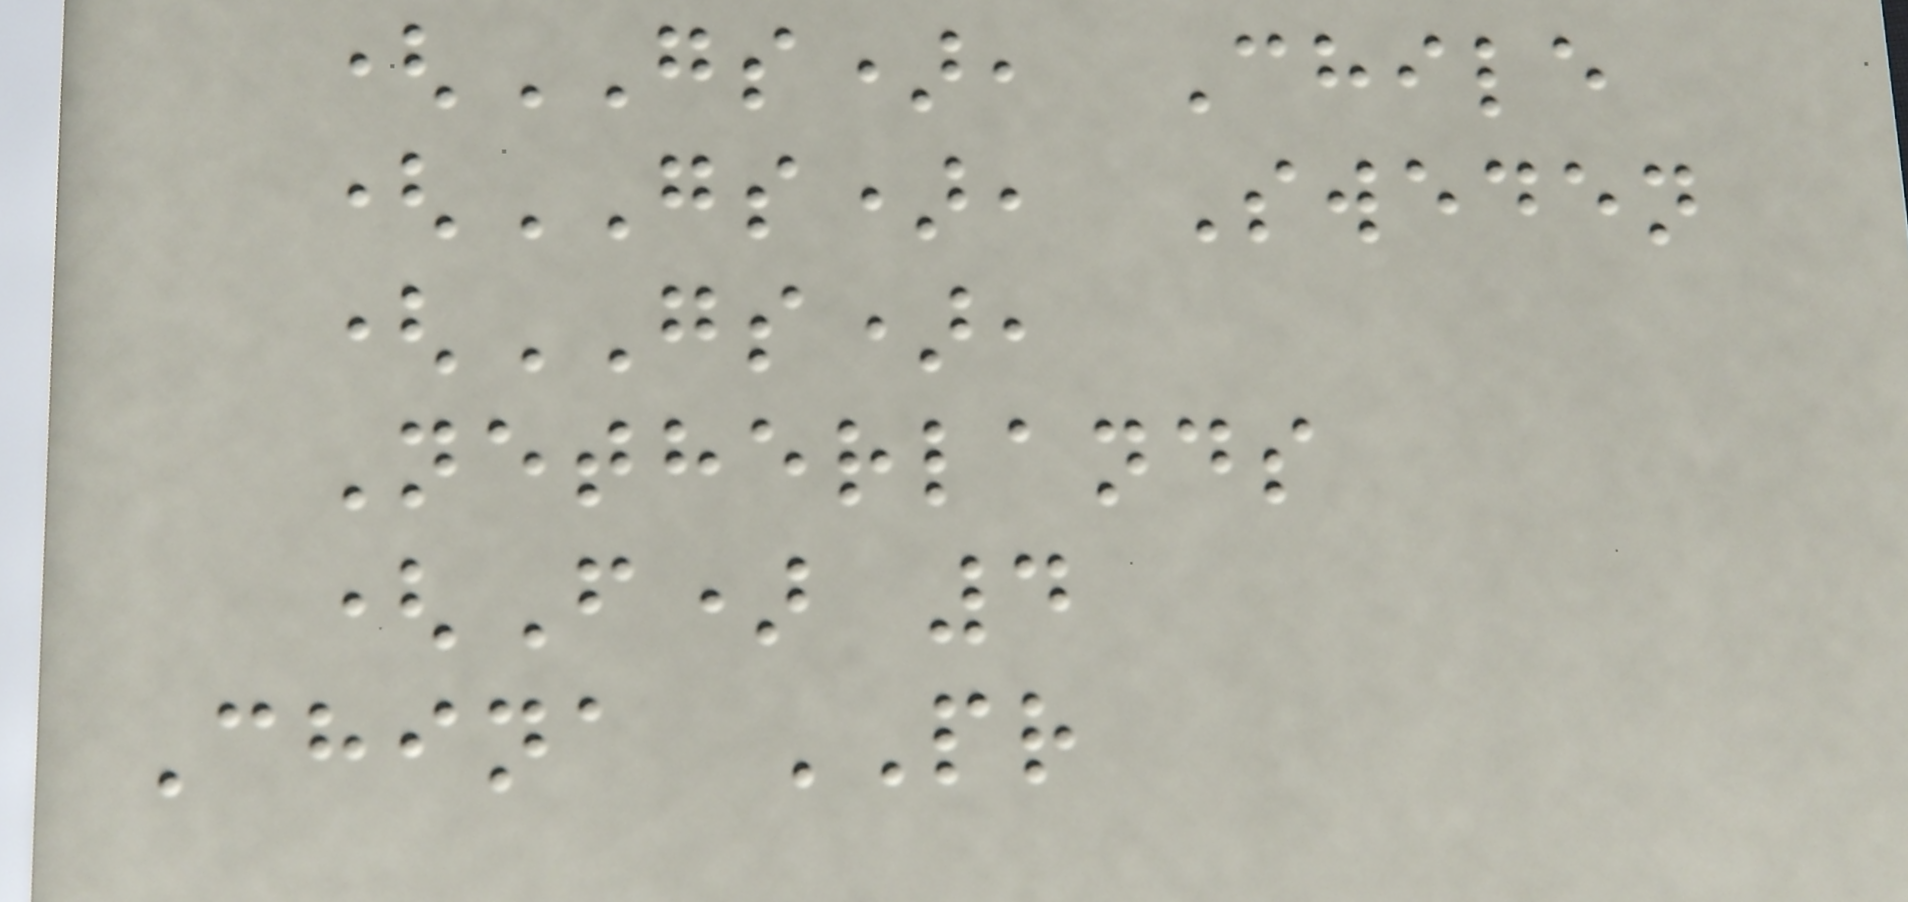(GS), Chile
(GS), Sweden
(GS),
Netherlands
(F) 4
China PR
